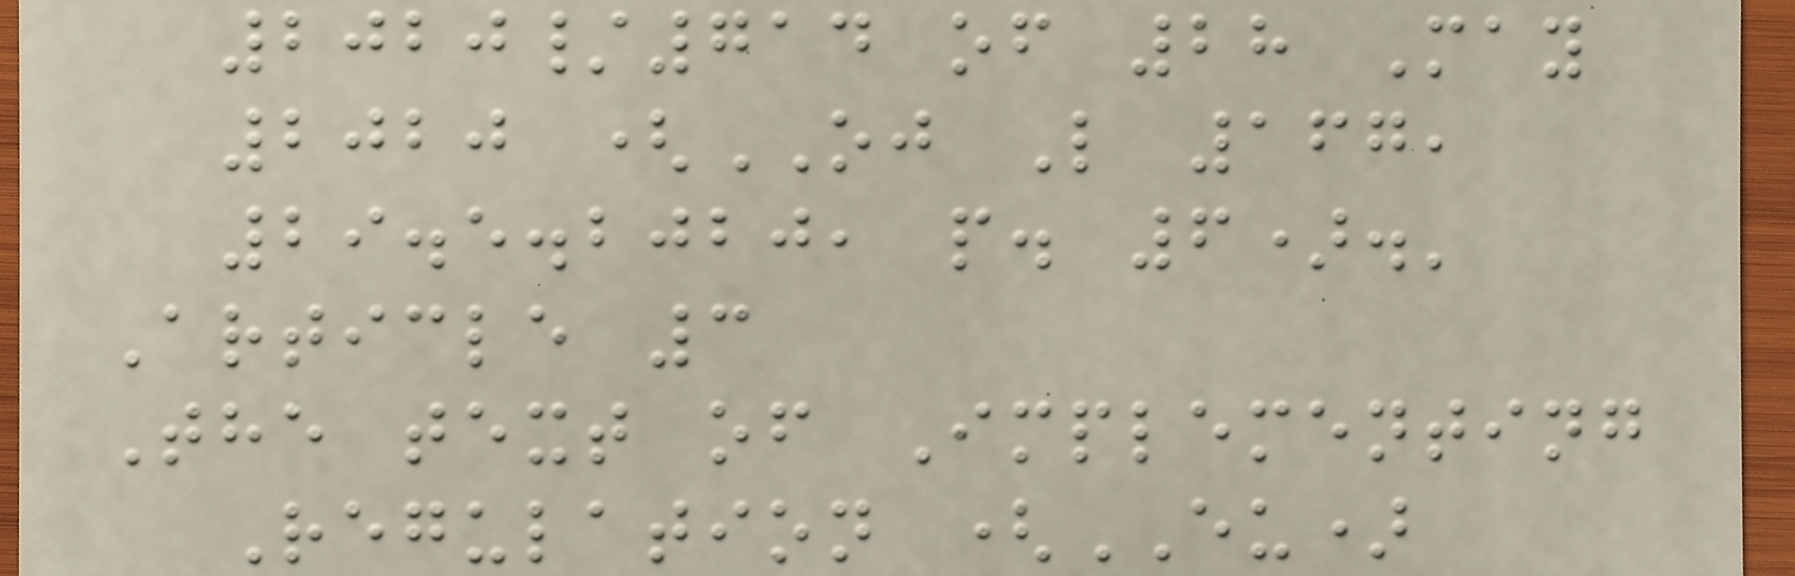2020/714 of 28 May
2020 (OJ L 167,
29.5.2020, p. 6).'
Article 3
The text of Implementing
Regulation (EU)
